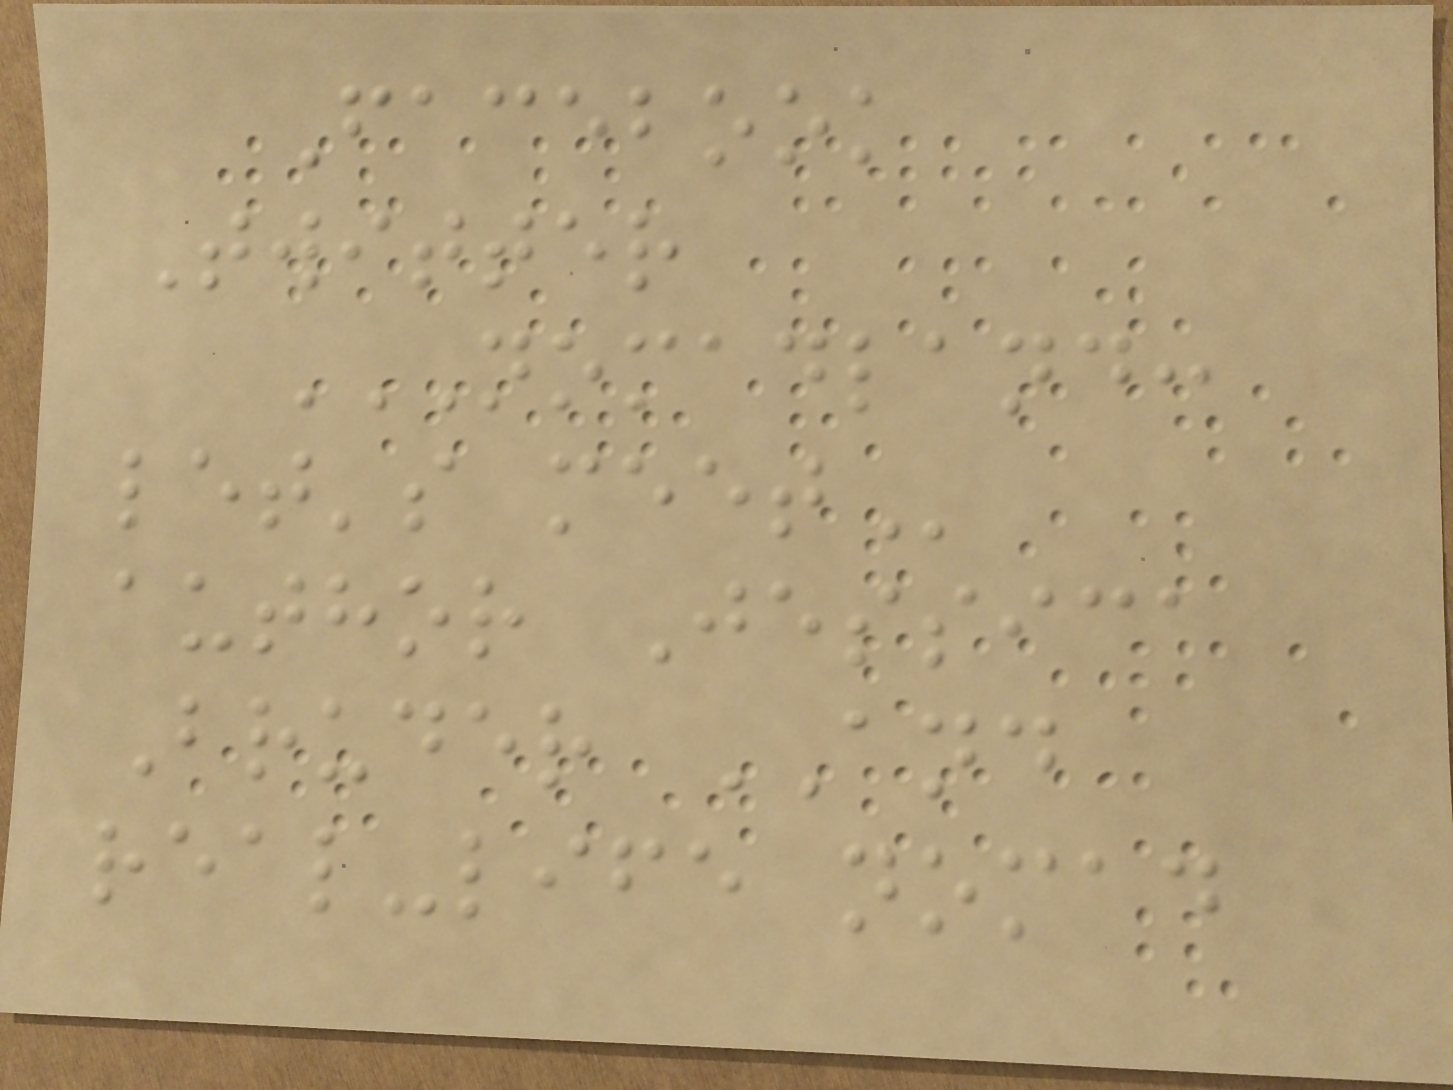Facebook
Twitter
NOMADLAND:
LET'S MEET
author Jessica
Bruder AND
real-life nomad
